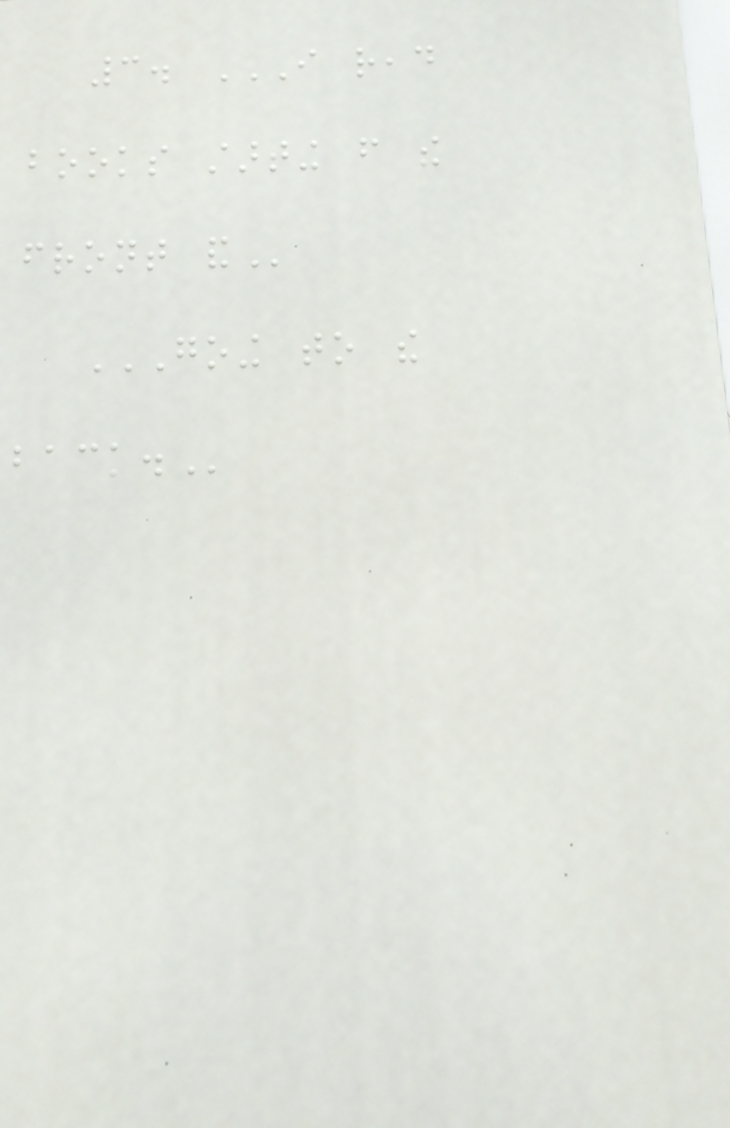3. I READ
BOOKS STARTING FROM THE
FRONT AND
GOING TO THE
BACK.
